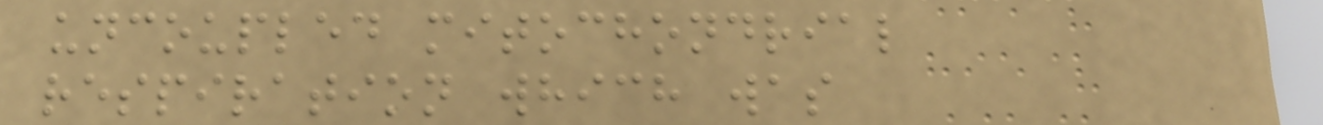uncoupled mitochondrial
respiration which was
